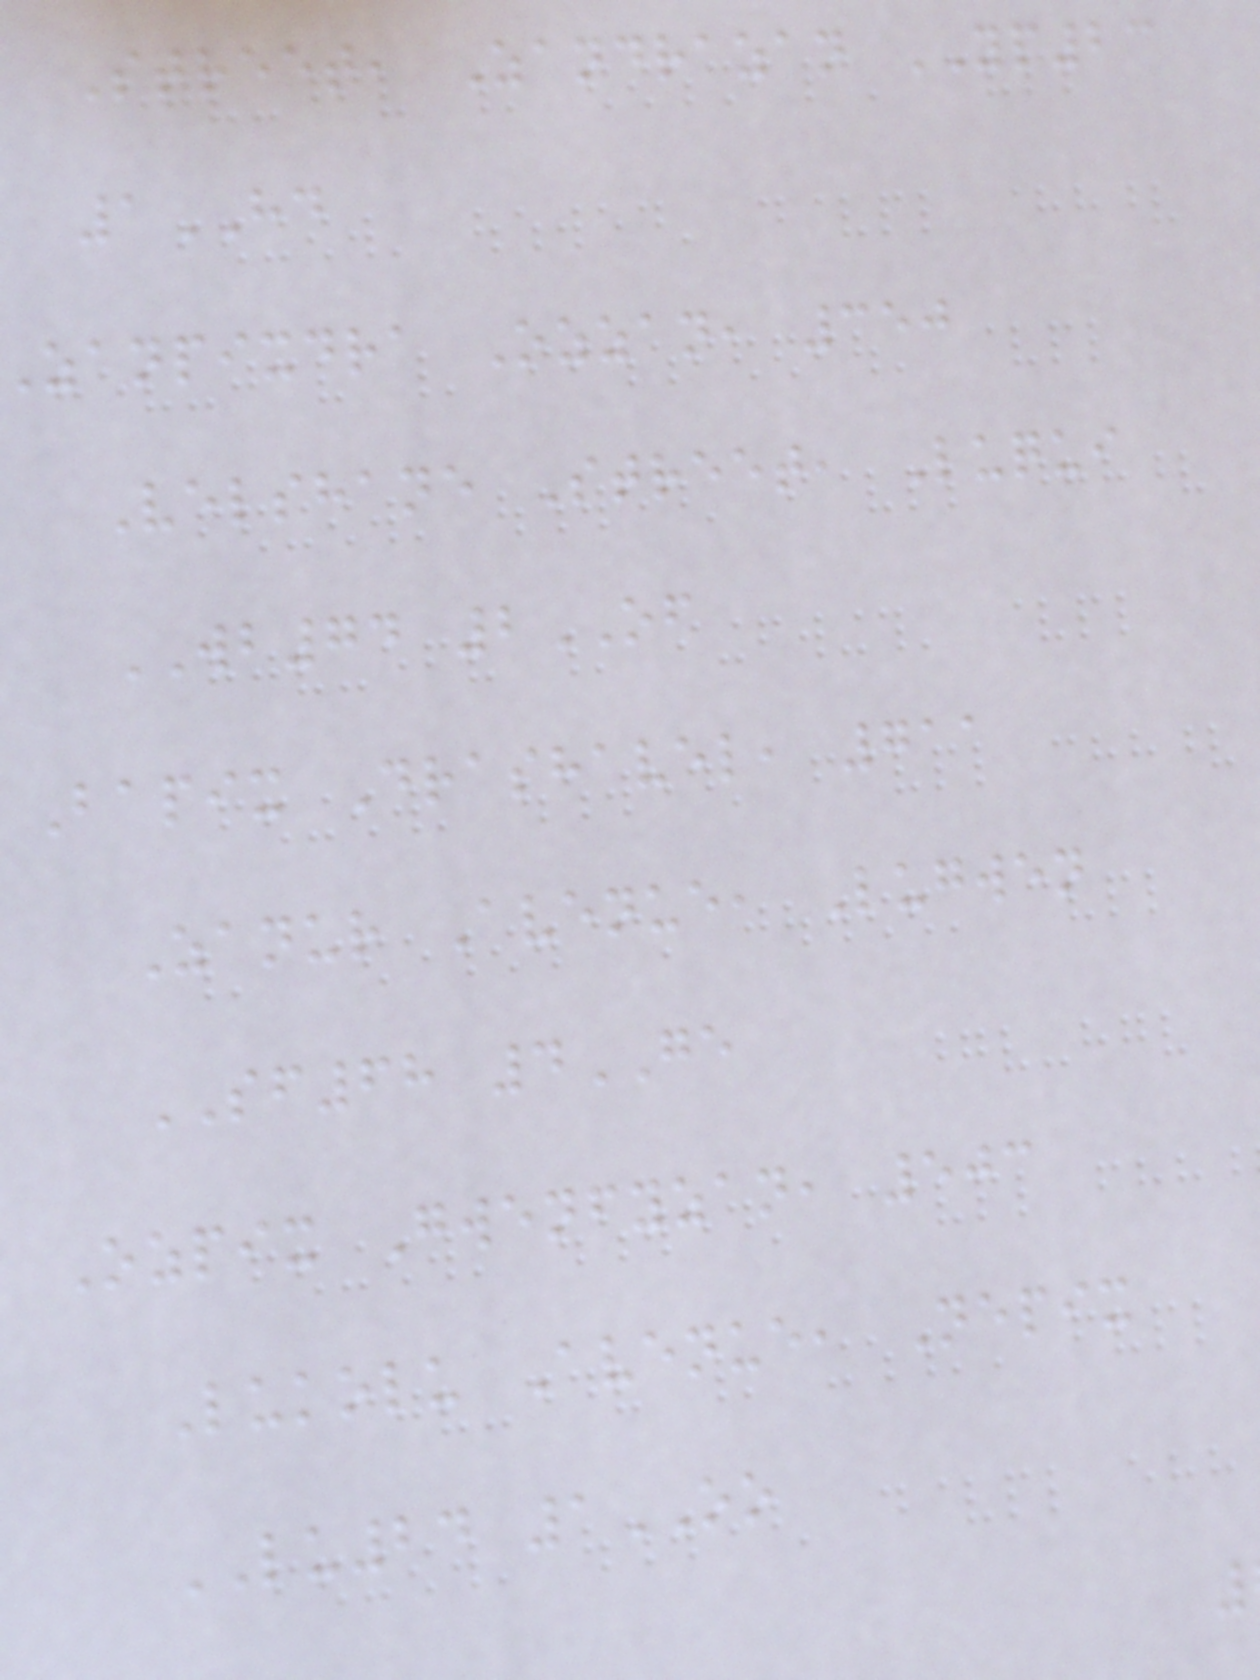Street, Zandrazan YP23
1HD
zanpixdra Ozzan, 350
Velshane Street, Luqui
WB74 2OF
Bapix Drashavel, 711
Zanur Avenue, Lugwen
SF68 4GE
Ozpix Gwenfyzan, 503
Lukolu Avenue, Nepix
LU24 1OO
